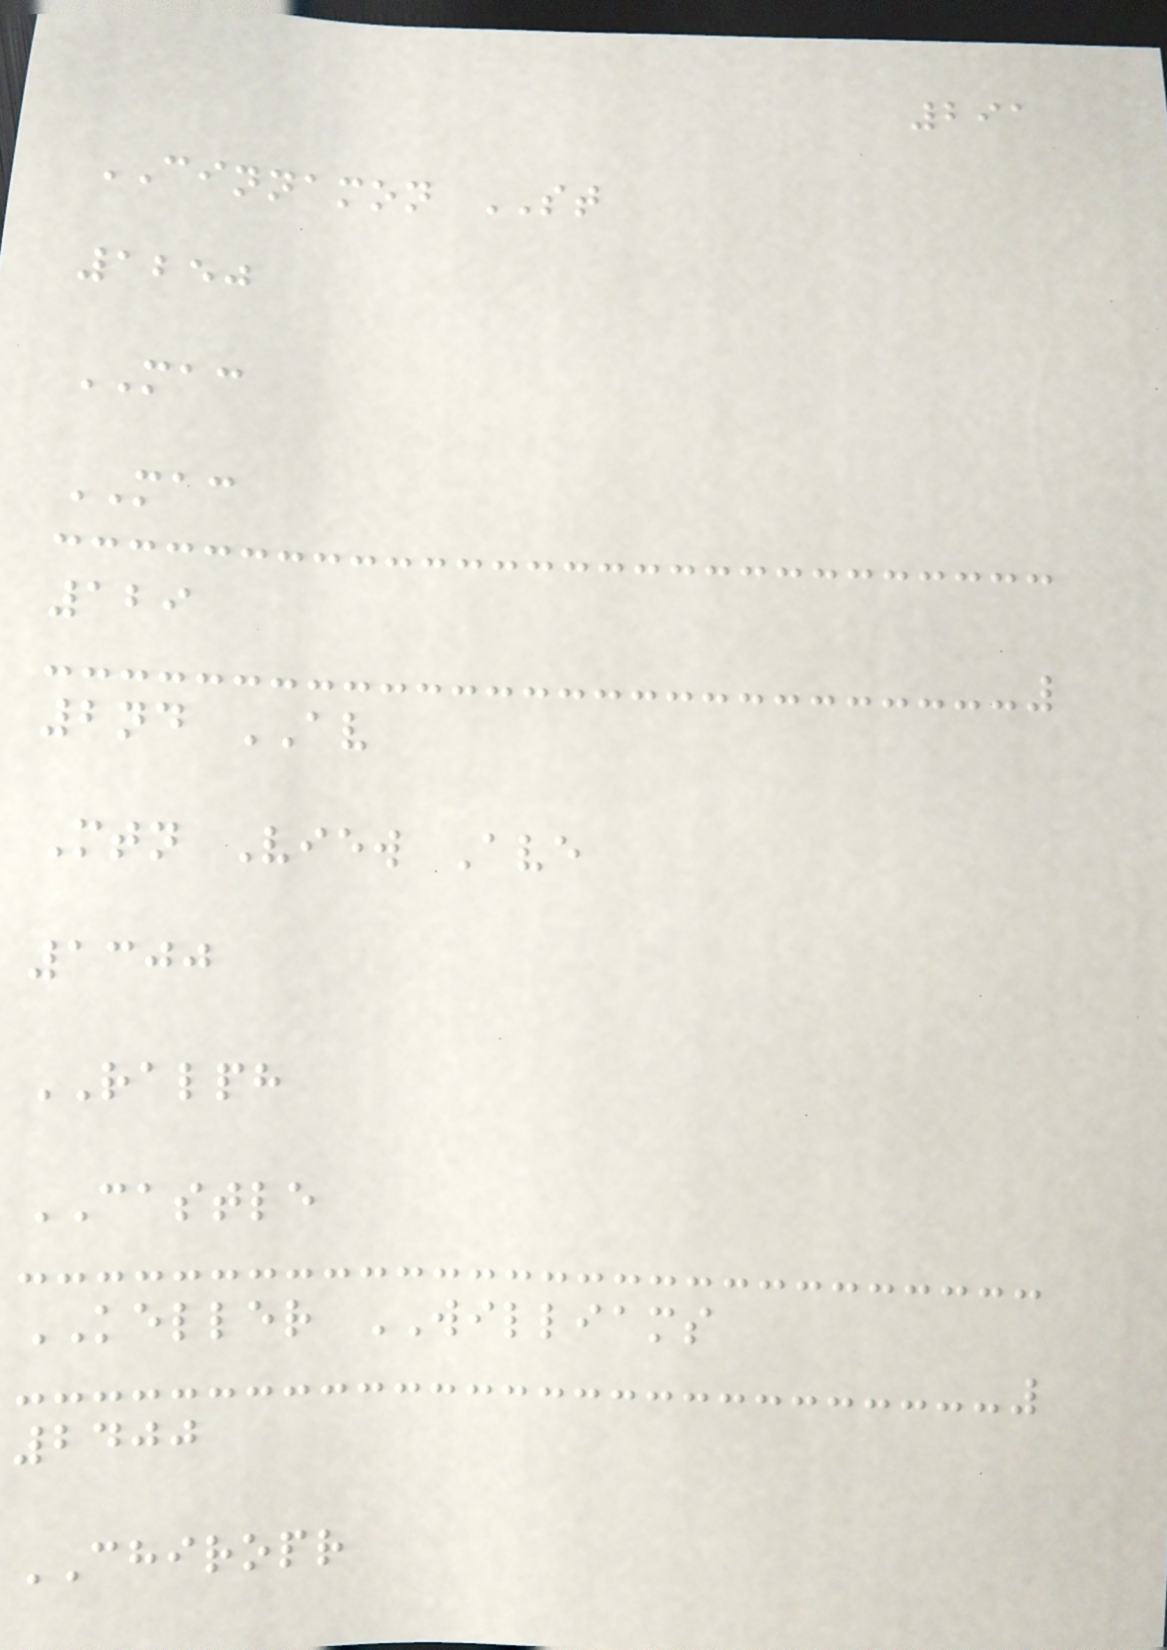291
CINNAMON ST
1250
MAC
MAC
129
2nd AV
Mtn View Ave
1300
RALPH
CASTLE
KELLER WILLIAMS
2400
CHIROPR
